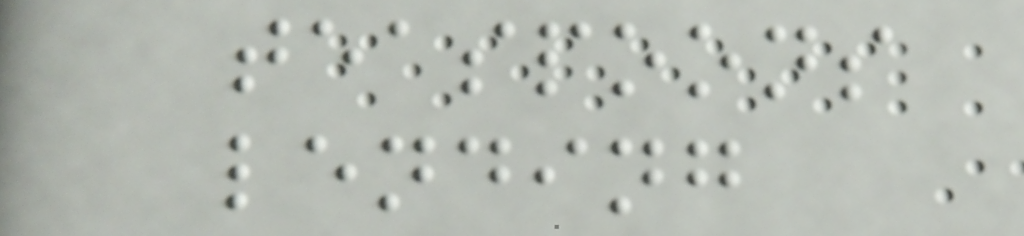teaspoons
lending
